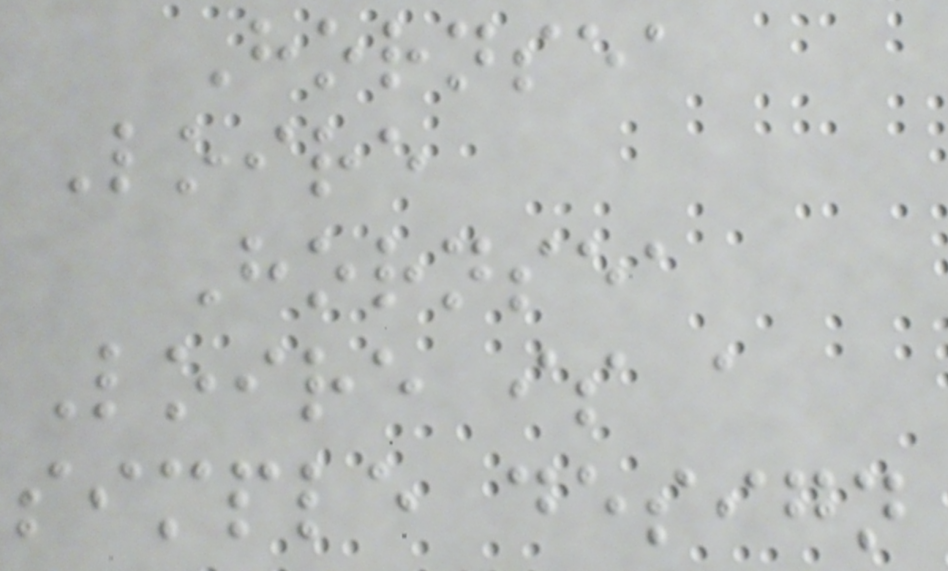Hornsea
Loire
Hornsea
Loire is a
simple design
